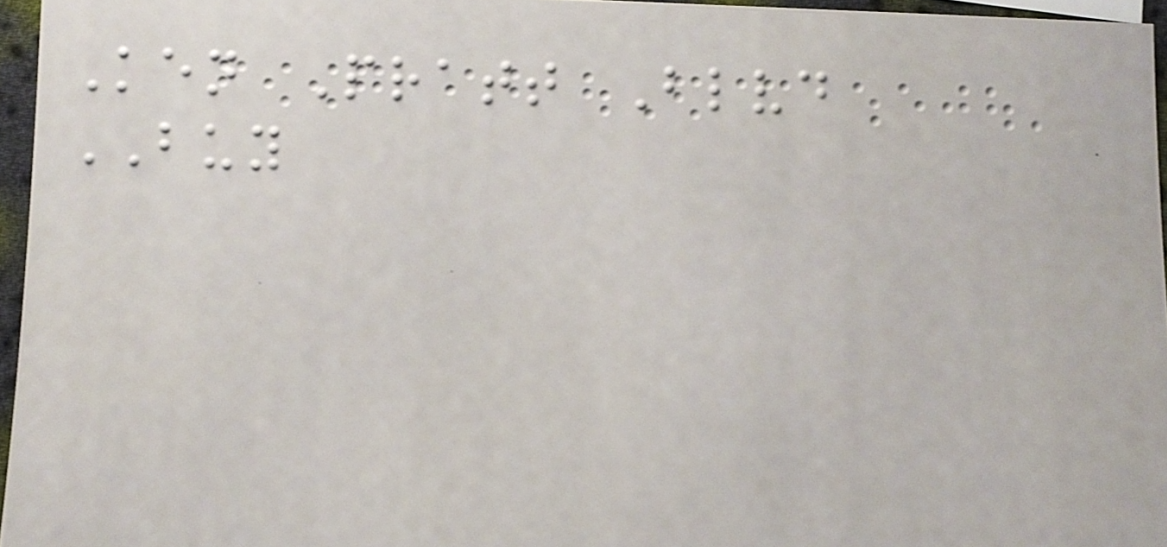Ken Pratt Blvd
BUY
